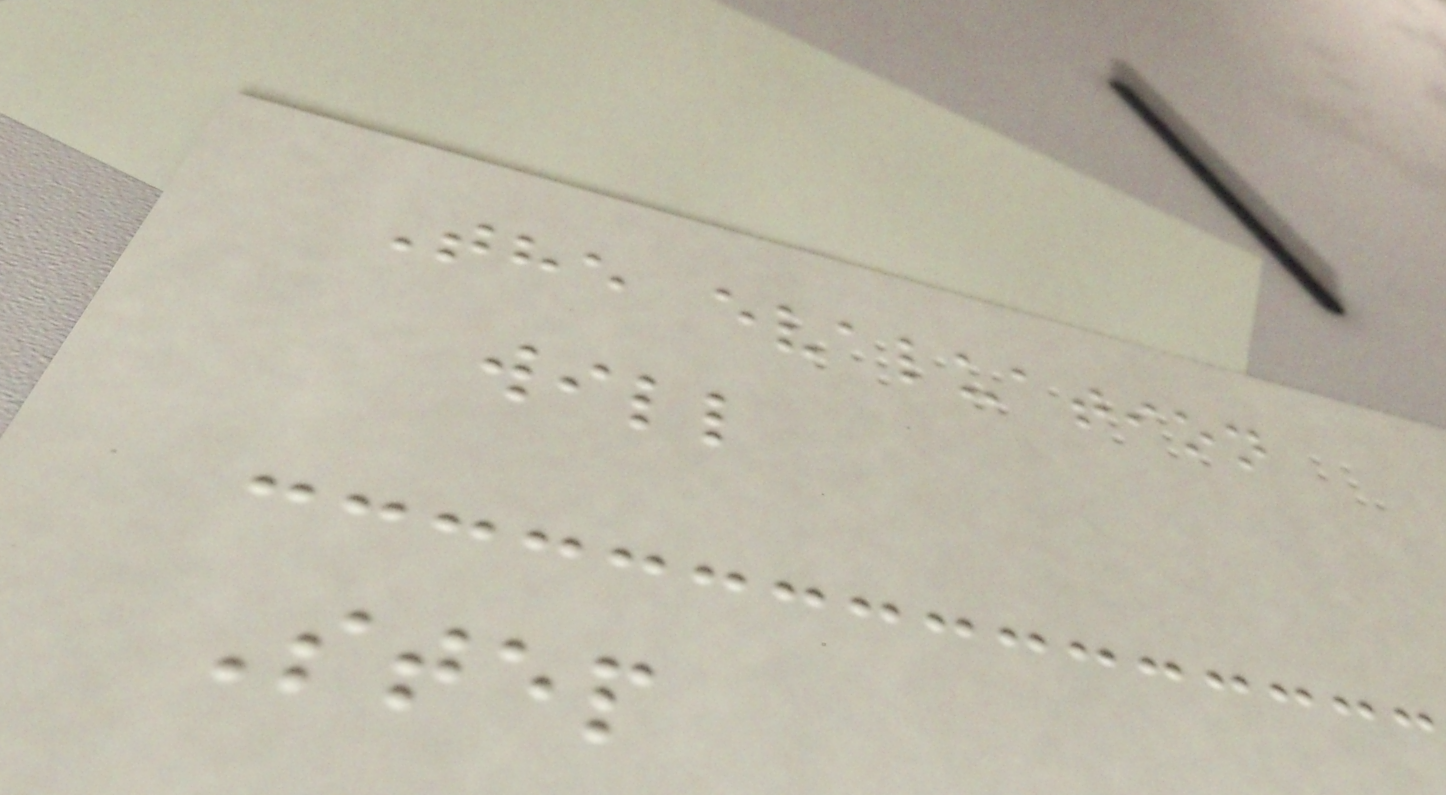The evaluation
will
Step
